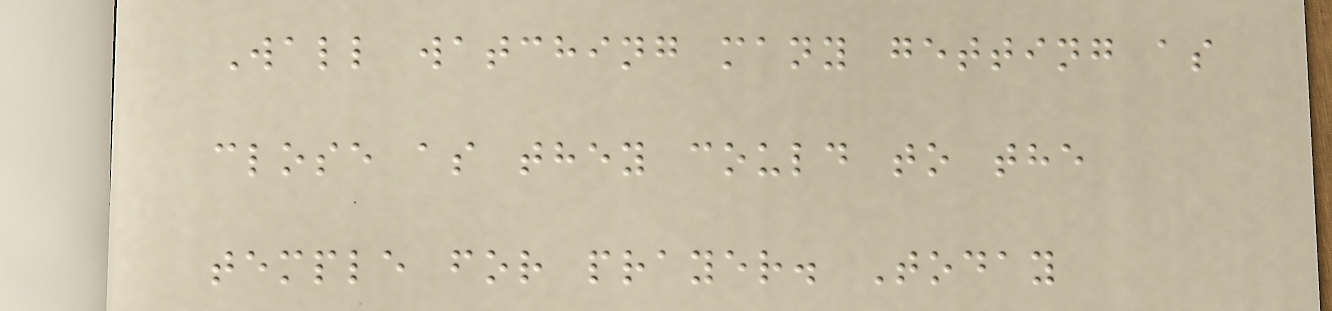Wall watching many getting as
close as they could to the
temple for prayer. Today
